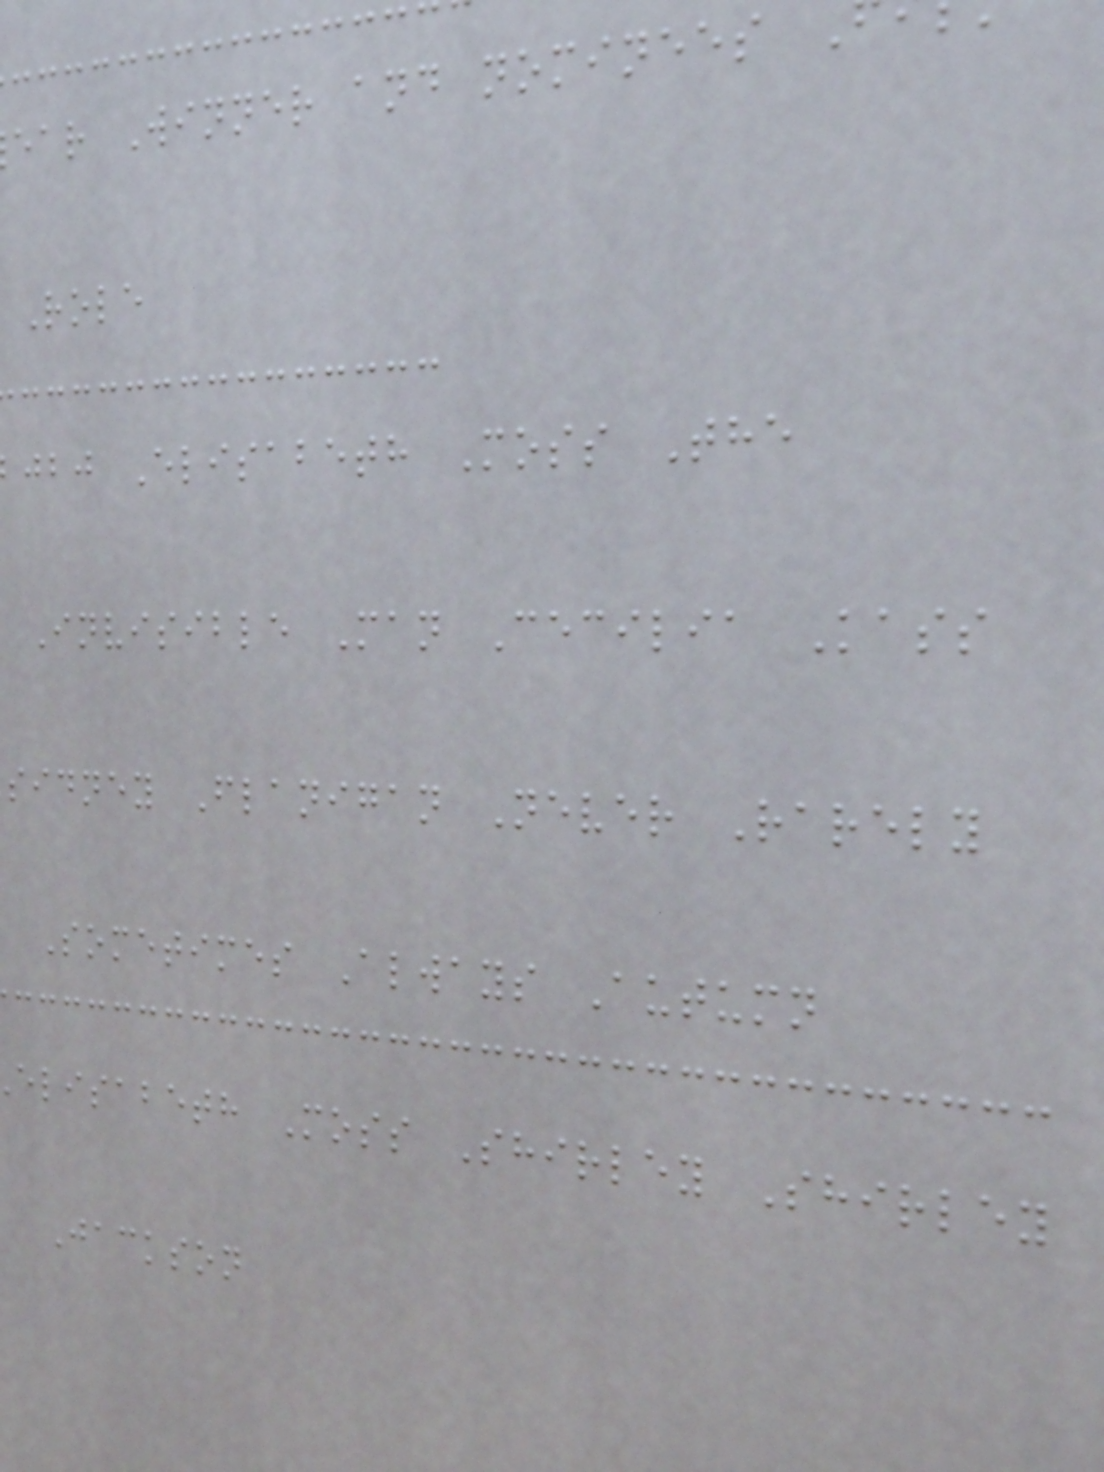ear Winner and nominees
Role
jbj Elisabeth Moss The
Invisible Man Cecilia Kass
sidney Flanigan Never Rarely
Sometimes Always Autumn
elisabeth Moss Shirley Shirley
Jackson
